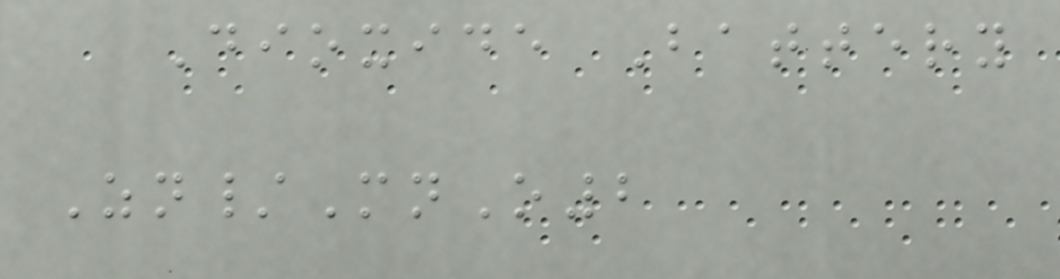Dioxide Battery
Zn/MnO2
